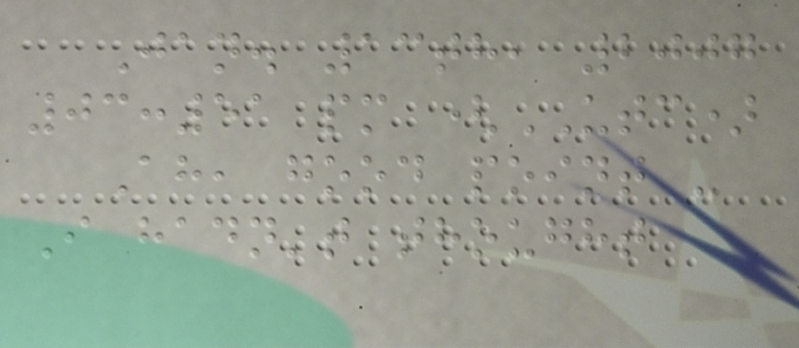Jan. 13th, 2007
03:51 pm (UTC)
Ah, good point -
I hadn't thought
